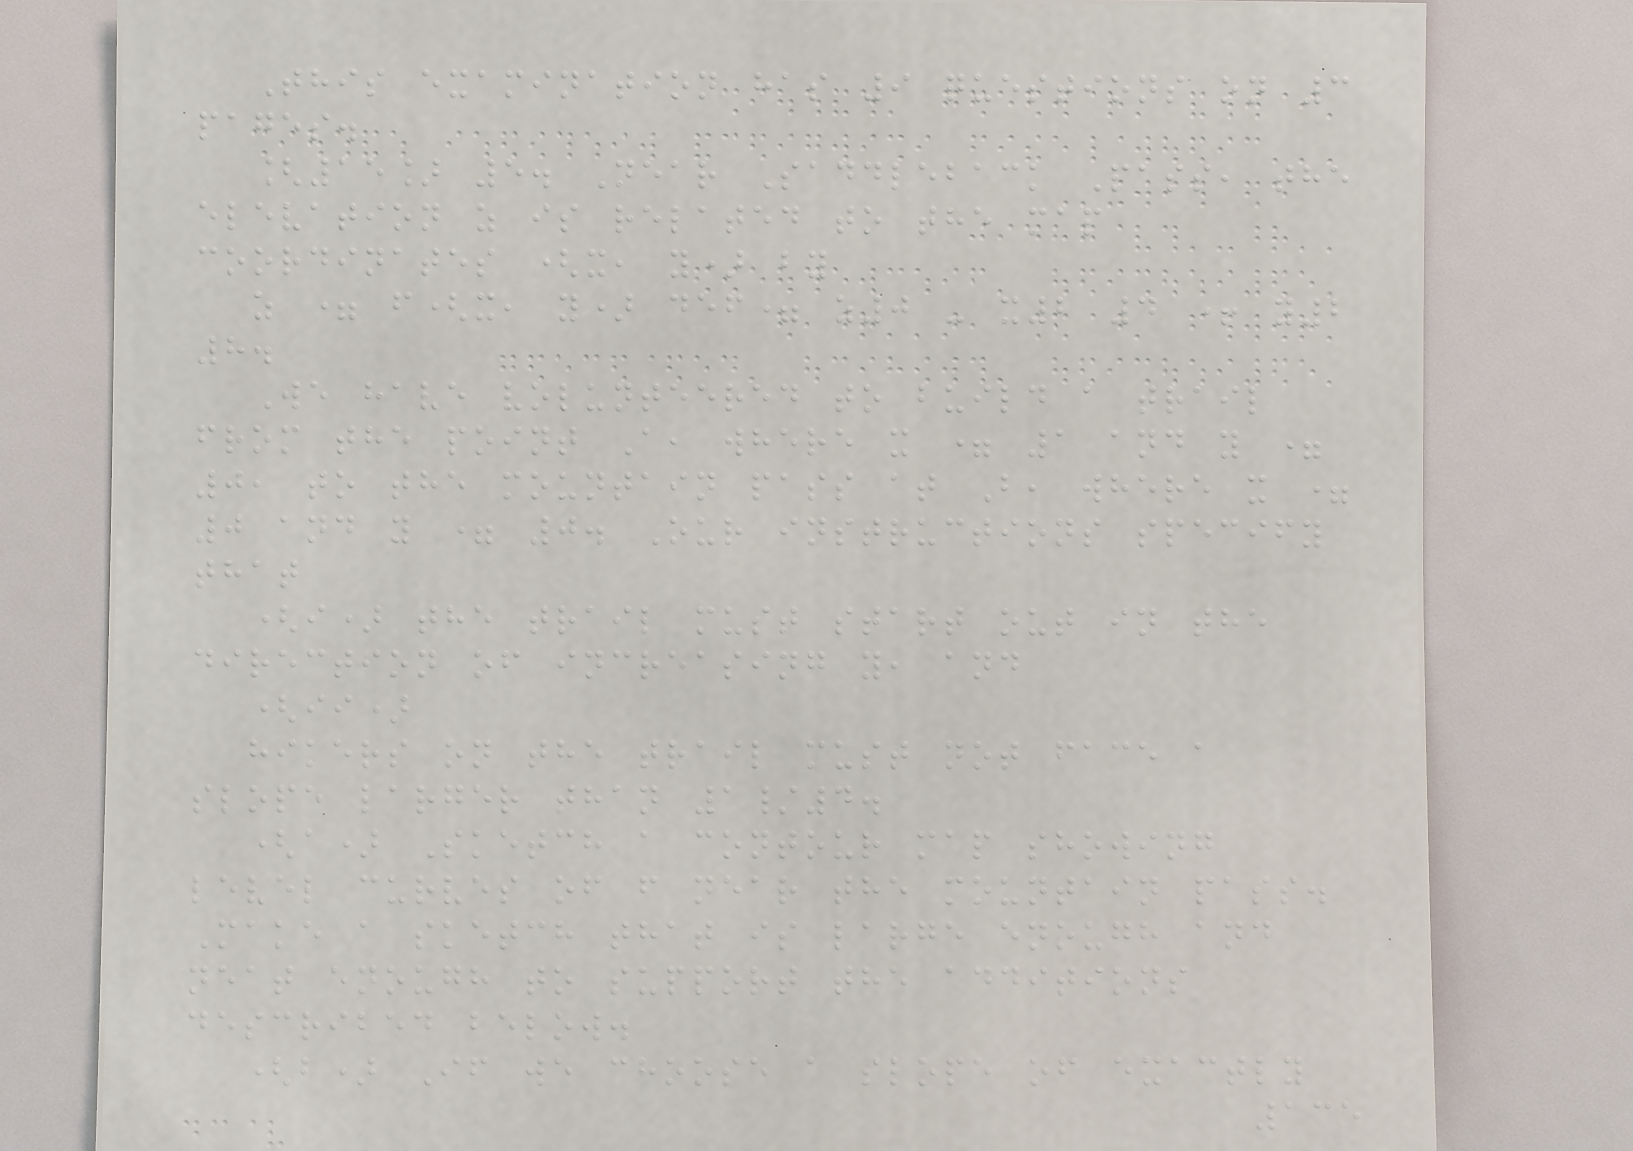This examination has 9 questions on 3
pages.
[15] 5. Near Saddleback Pass, the
elevation z is related to the map
coordinates (x, y) by
z = f(x, y) def= z0 - x2 4 + y2
8.
We have volunteered to build a trail
from the point A, where x = 1 and y =
0, to the mountain pass at B, where x =
0 and y = 0. Our instructions specify
that
(i) the trail must start out in the
direction of increasing y, and
(ii)
hikers on the trail must not face a
slope larger than 1/4.
(a) Sketch a contour map showing
level curves of f near the mountain pass.
Make a sketch that is large enough and
neat enough to support the additions
described below.
(b) If we choose a slope of exactly
135
